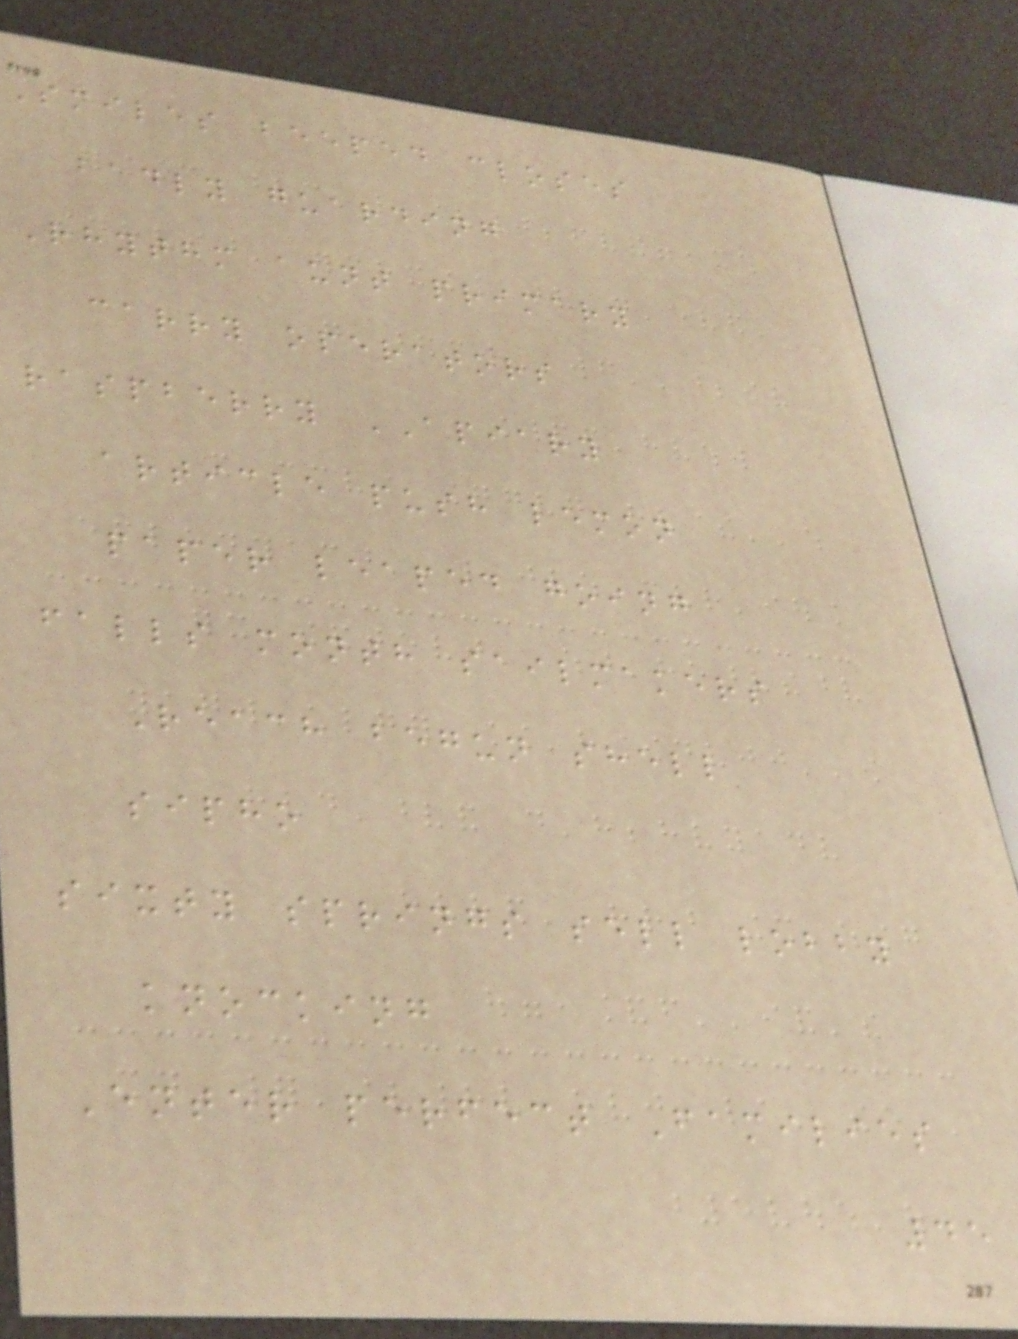Smiles beeped closes
badly guarding
Rhythm aunt primary
carry operators
raspberry APIARY
article push lemon
paper leaped going
falls month sailmakers
Reach begun shell
sipho
sixty springs sell lobby
knocking
Enter perfect Families
45
